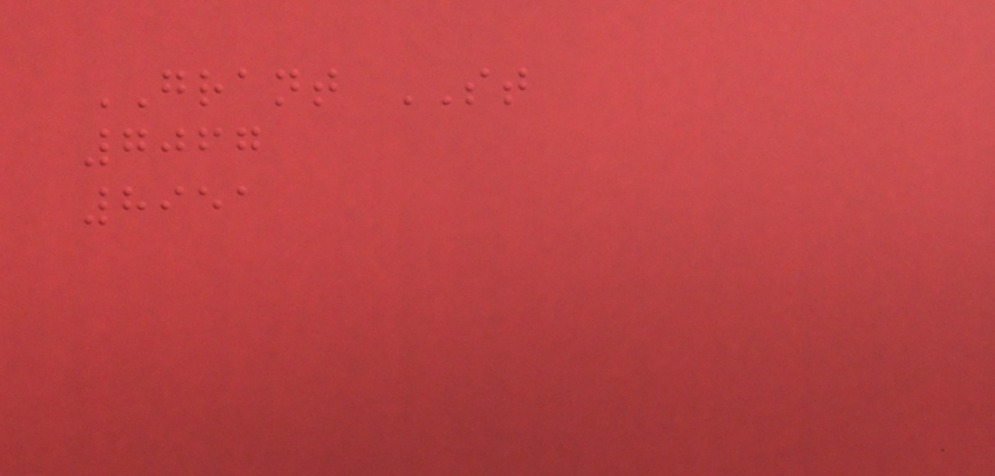GRANT ST
7067
8951
